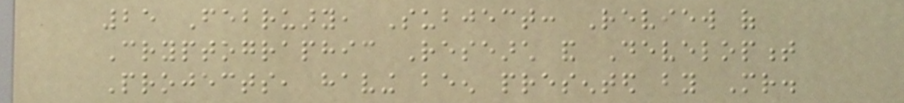25 February, Subject: Review of
Cryptographic Research and Development
Projects, having been presented by Mr.
